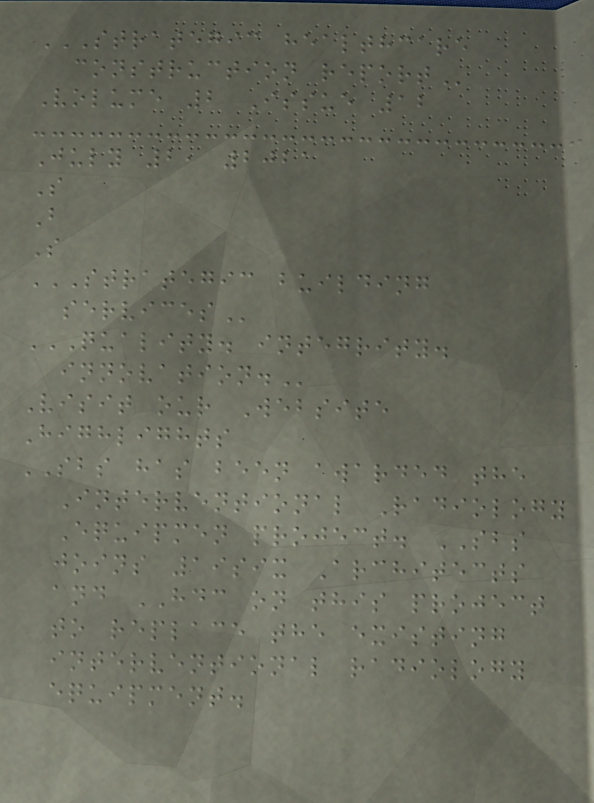STRATEGIC HEALTHCARE
CONSTRUCTION REPORT
Volume 2 Issue 12
July 2, 2021
S
B
S
STRATEGIC BUILDING
SERVICES
QUALITY. INTEGRITY.
INNOVATION.
Visit our Website
Highlights
SBS has been awarded the
Interventional Radiology
Equipmen project. SBS
joins 19six Architects
and HDC on this project
to replace the existing
interventional radiology
equipment.
